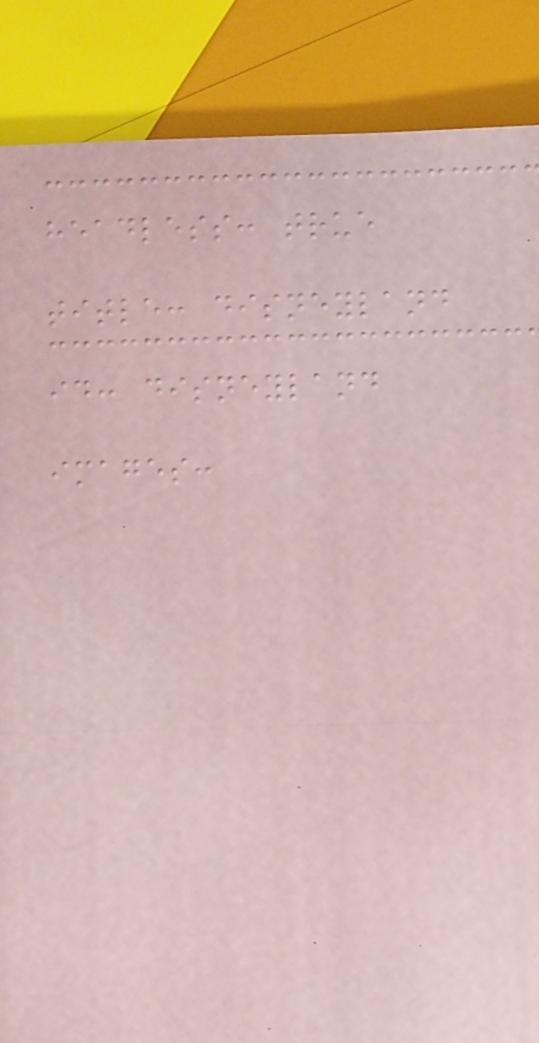headless: true
title: disneyland
id: disneyland
images:
